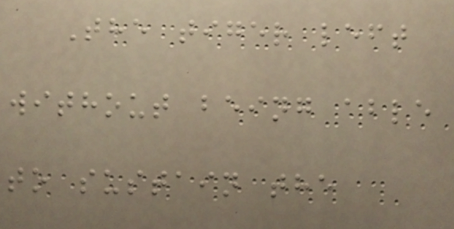The tiger left
without being able
to sustain the
